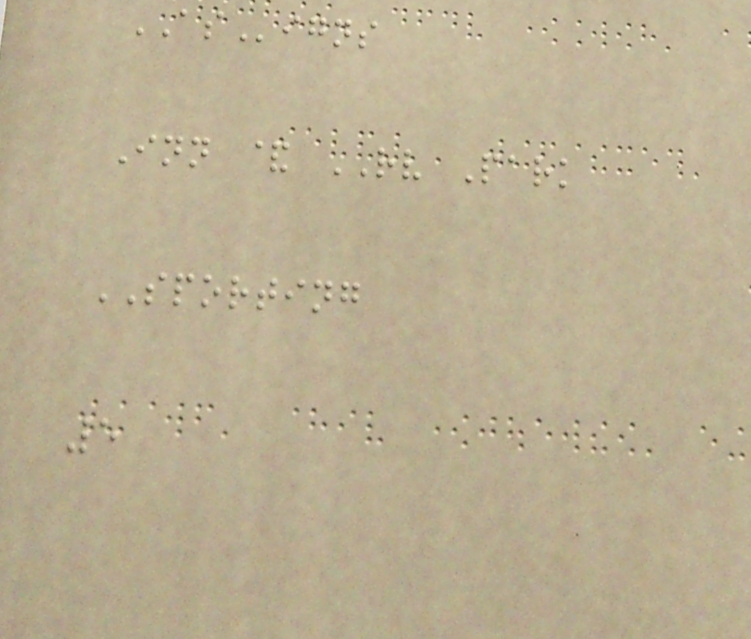ASigns
Inn & RV Park
SPORTING
5
